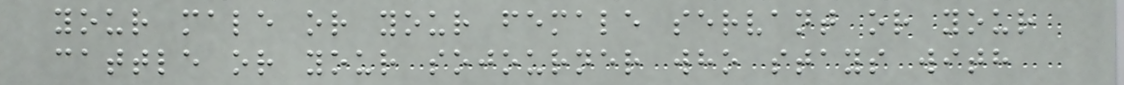your male or your female servant or your
cattle or your sojourner who stays with
